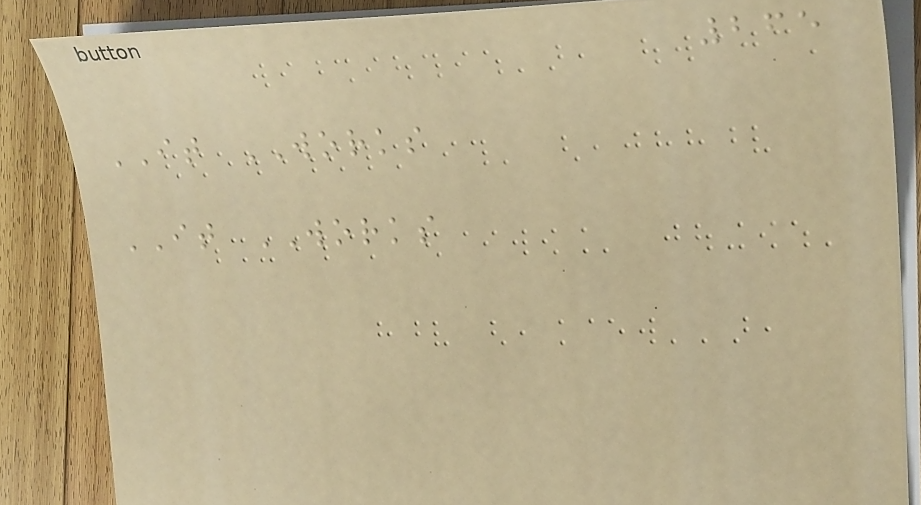265
IT WORKS
IT WORKS
